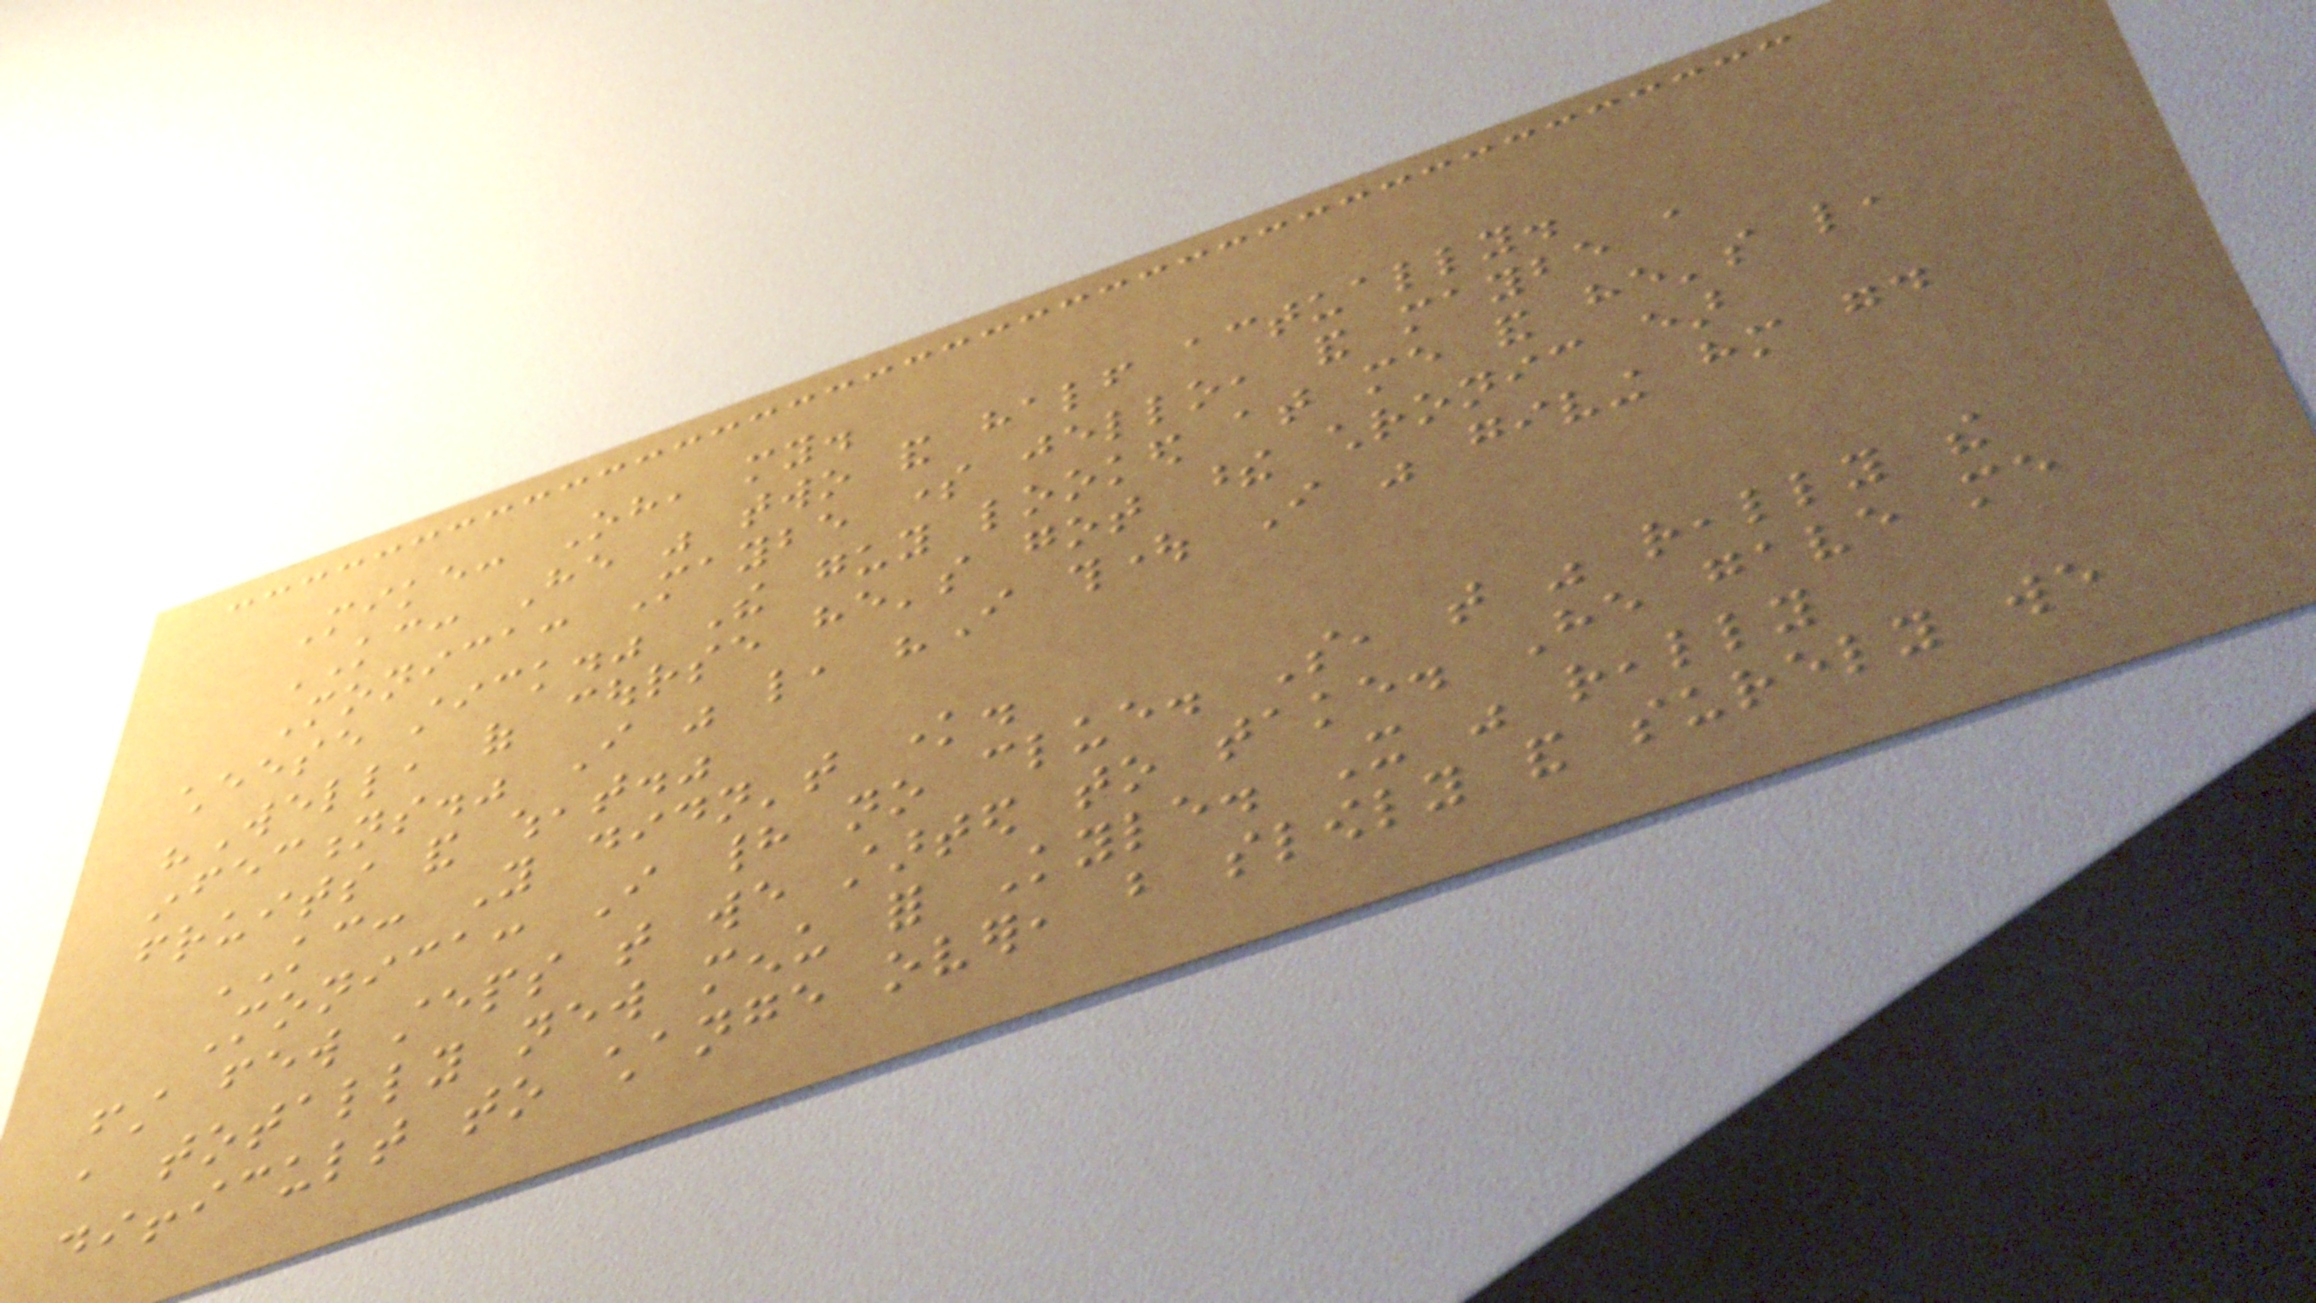Mike: Oh, my.
KC: He was two and half actually.
Monica: Maybe some jello, and maybe a
cheese stick." The guy looked at me and he's like,
"Well, of course he's got these chronic ear
infections." I was like, "I thought I was giving him good
fruits and wheat."
KC: You didn't know.
Monica: I had no clue. So, that was really the
first few steps that we started to take. He gave me
a totally new menu for Kyle. It was really
difficult to change over, but slowly and surely we
